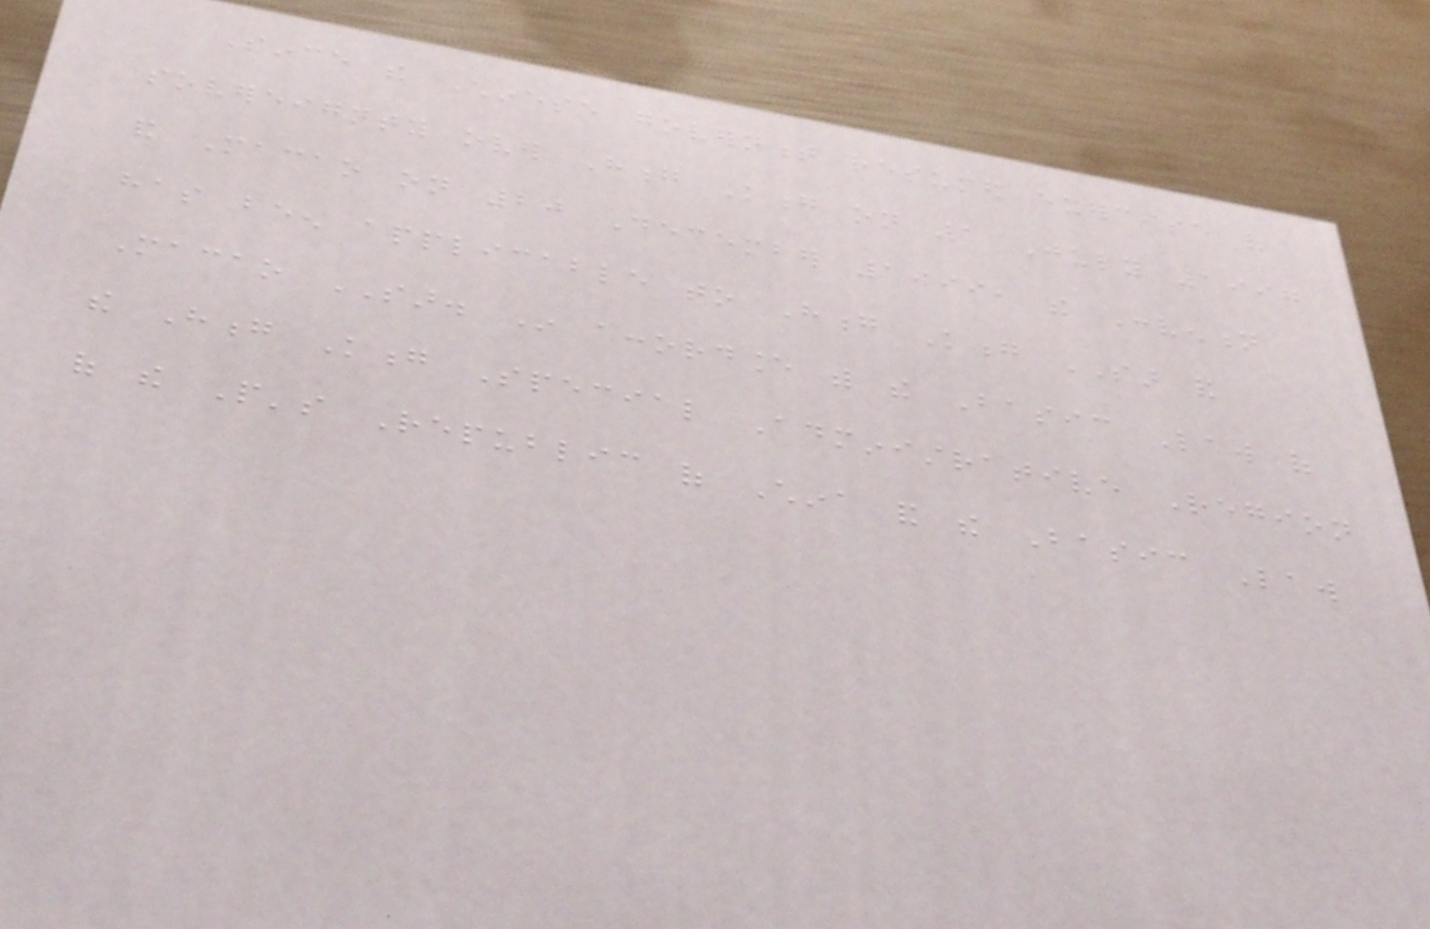Since the Chinese government resumed exercise of
sovereignty over Hong Kong on 1 July 1997
and Macao on 20 December 1999, the Convention
has been applicable to Hong Kong SAR and
Macao SAR. In accordance with the Basic Law of
the Hong Kong Special Administrative Region
of the People's Republic of China and the Basic Law
